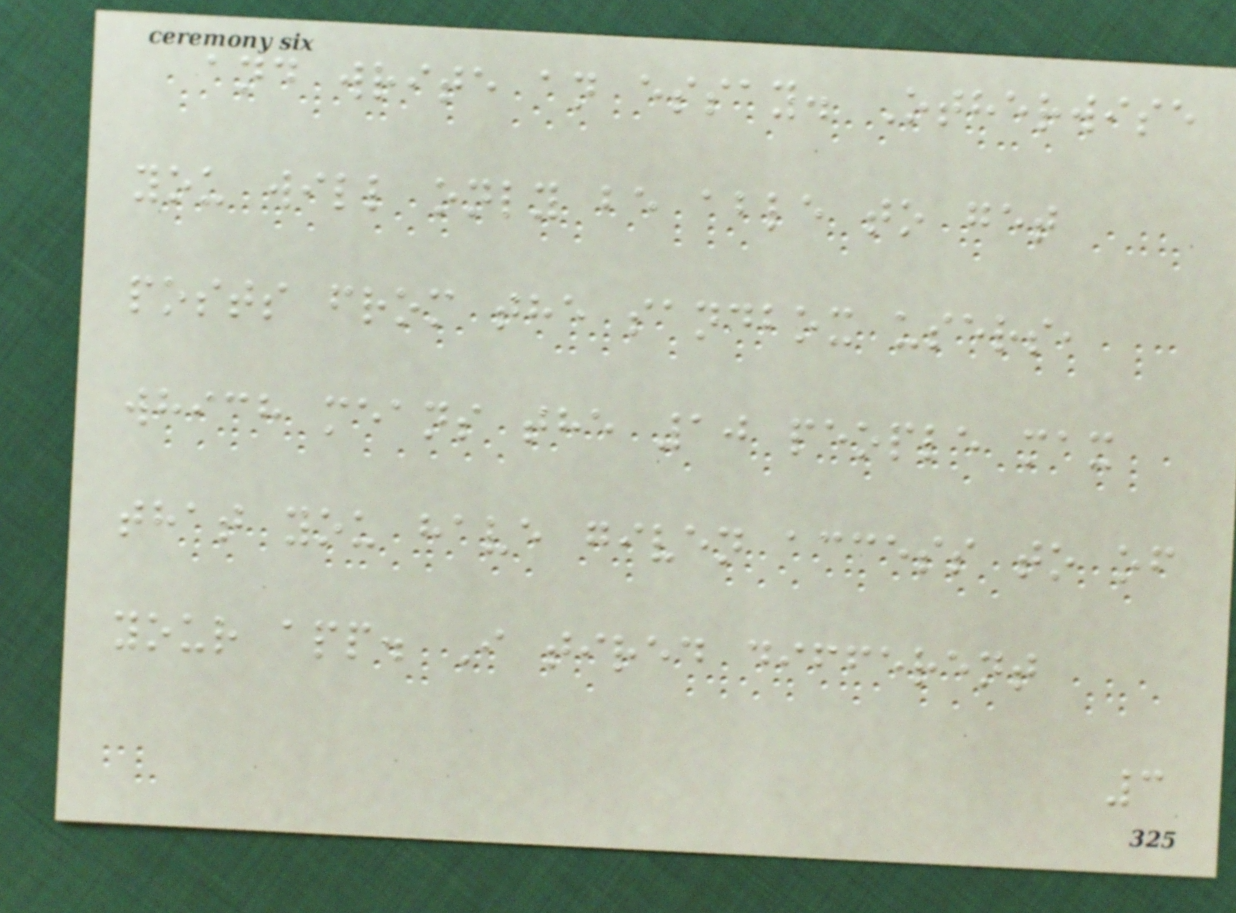and write an essay. Otherwise
you will only be able to get
posts from the sandbox users,
which means the 10 people max
that you have given access to of
your app. I tired different
3
